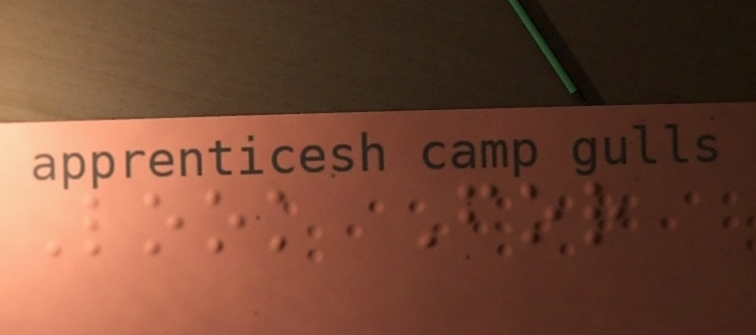Look For
